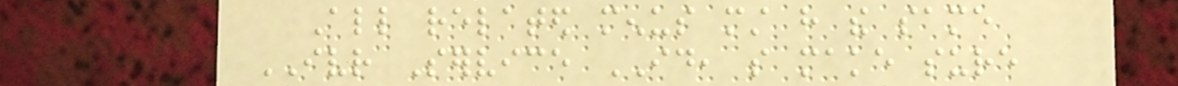All related menus must have the same
IVR Service ID, so make sure
